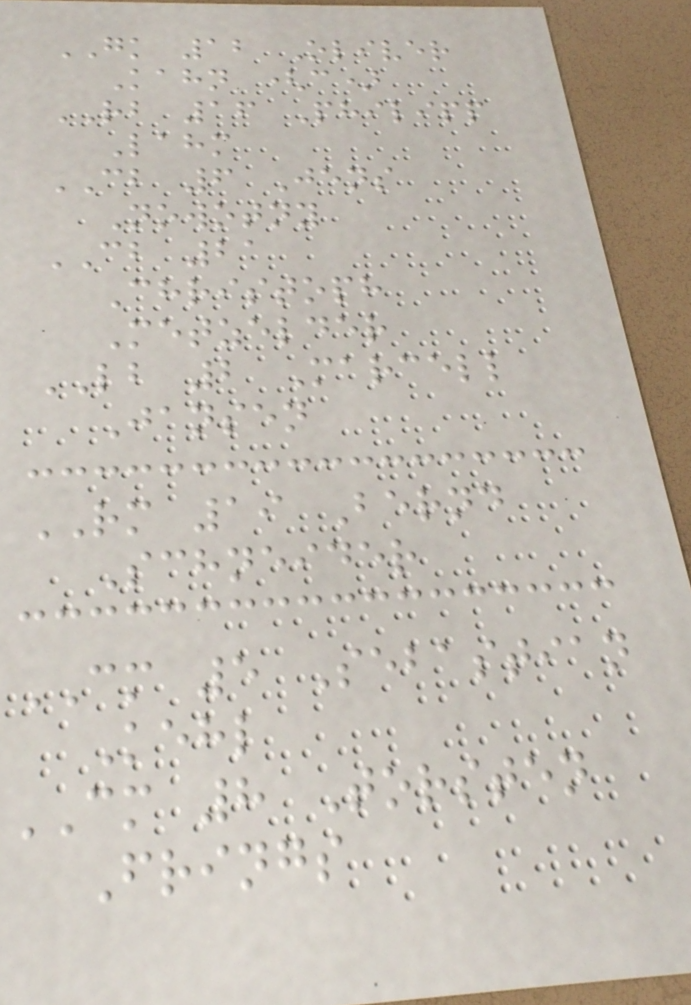GK 12 Oliver
Kahn (c)
RB 16 Philipp
Lahm
CB 6 Jens
Nowotny
CB 21
Christoph
Metzelder
LB 2 Marcell
Jansen
RM 19 Bernd
Schneider
CM 5 Sebastian
Kehl
CM 8 Torsten
Frings
